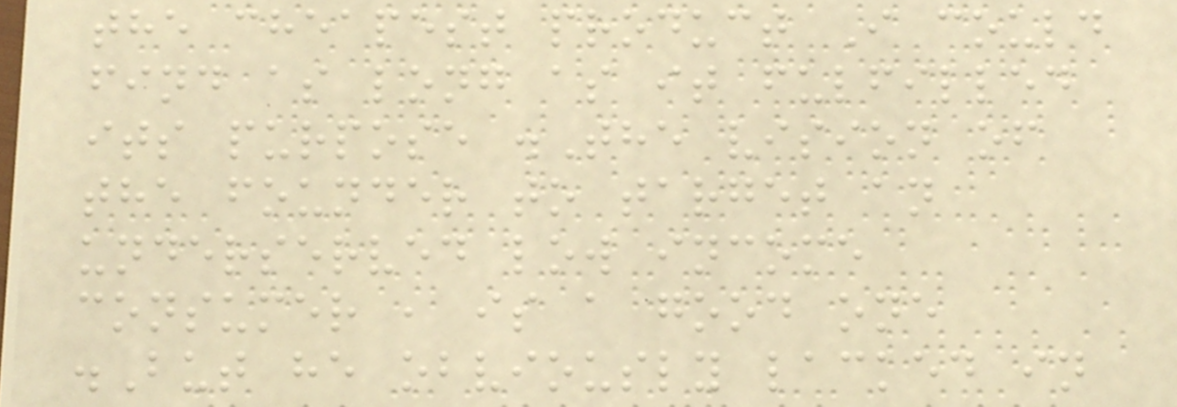the cheapest product I could
find as long as it fulfilled
its purpose .The vision of
the founder to target an
underserved low income
consumer , is a good one
.But he obviously lacked in
